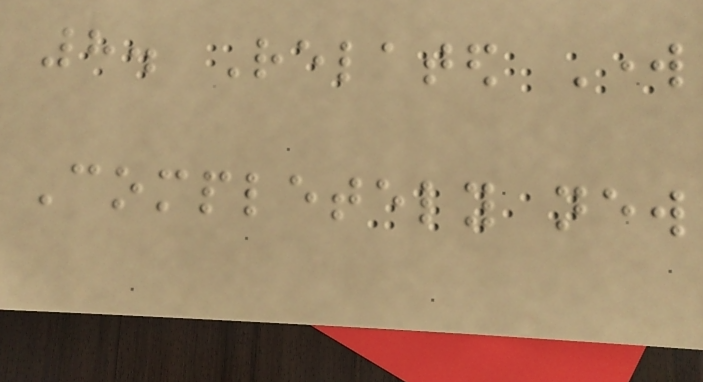8. Related Work
Completely new
